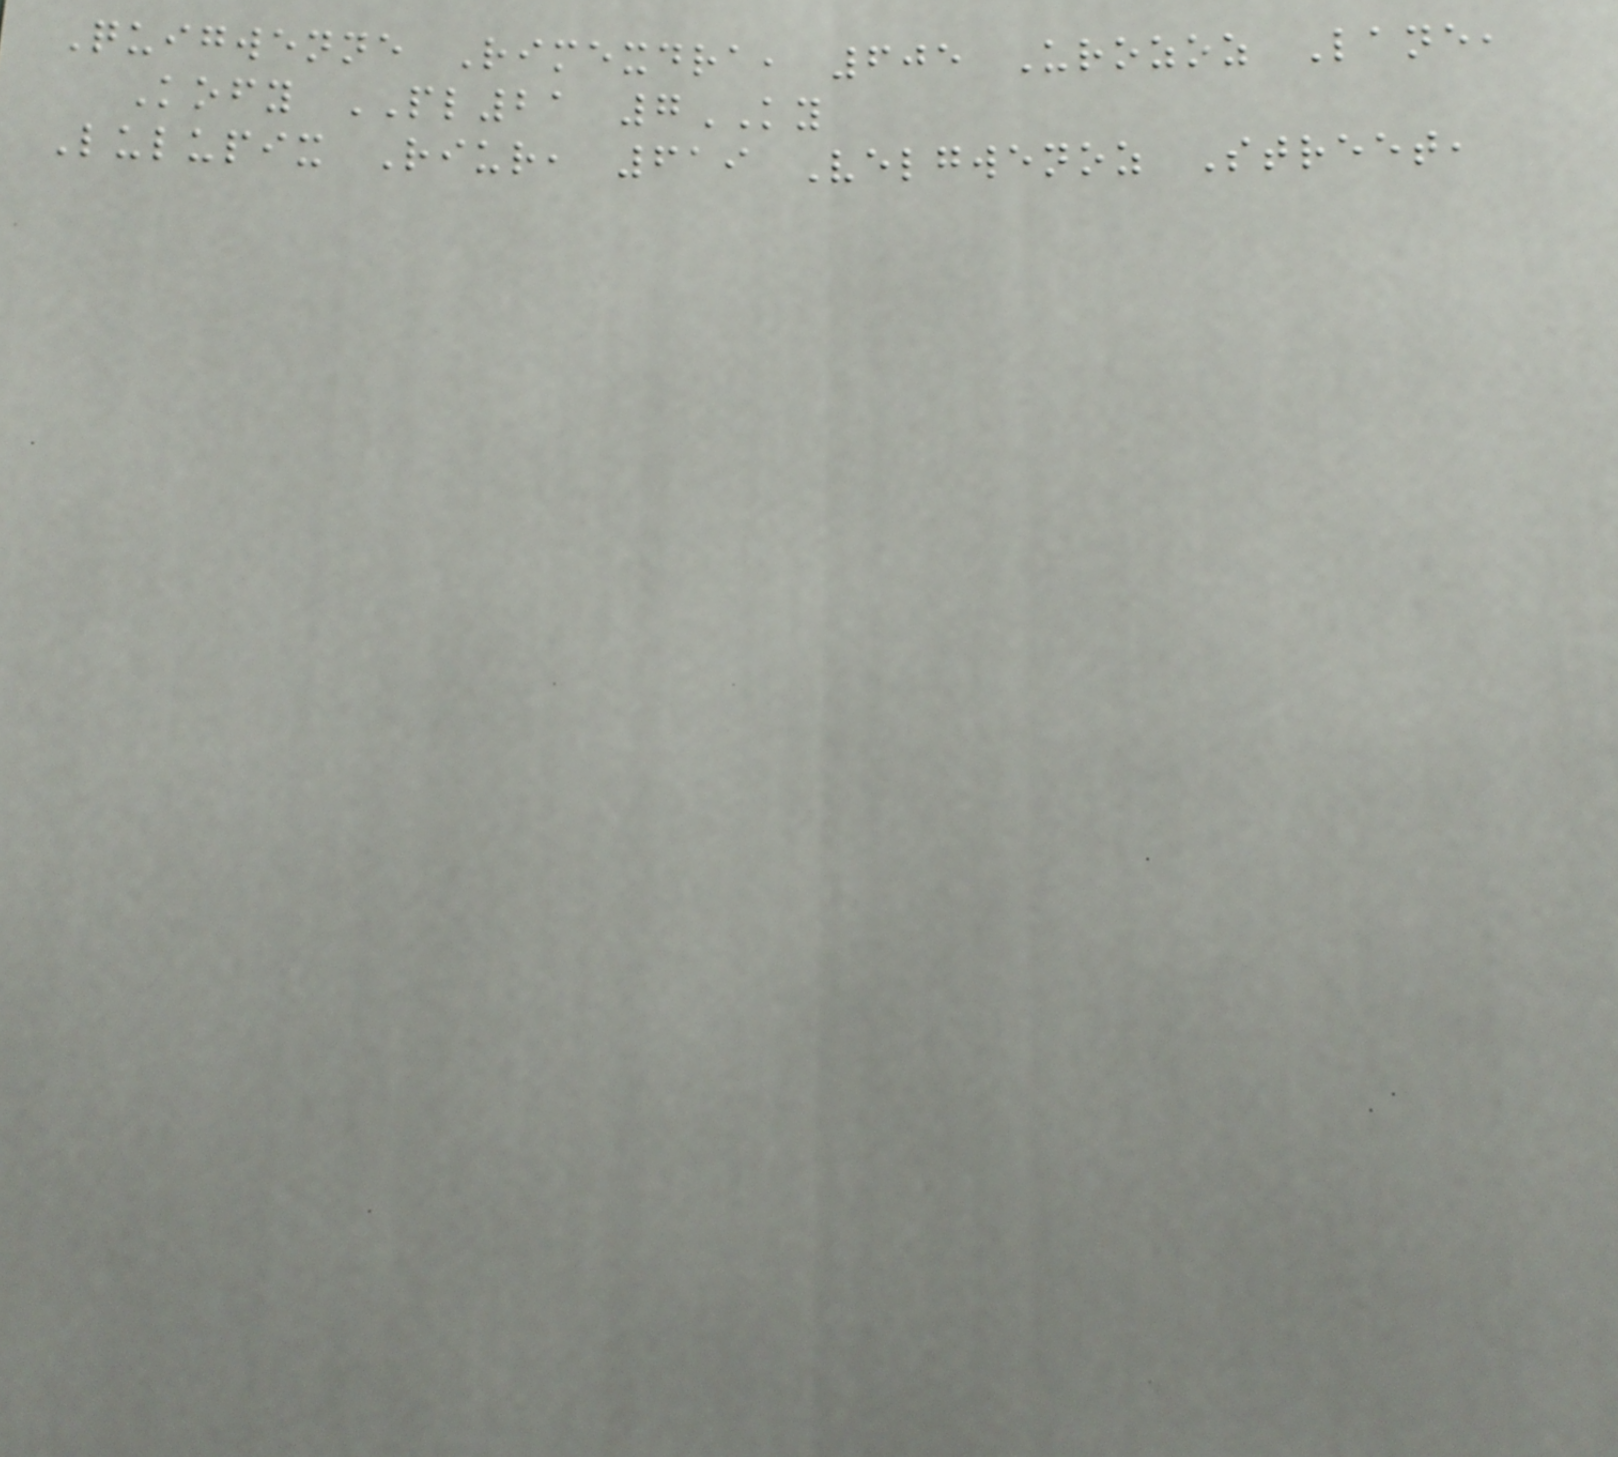Quigwenne Rimexdra, 605 Urozoz Lane,
Kofy PL21 7KY
Lulupix Riur, 619 Velgwenoz Street,
